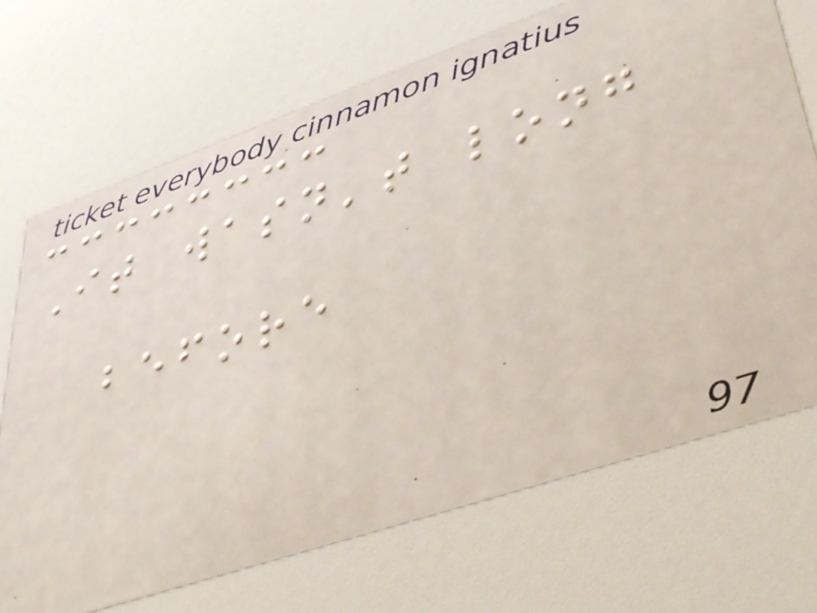It wasn't long
before
